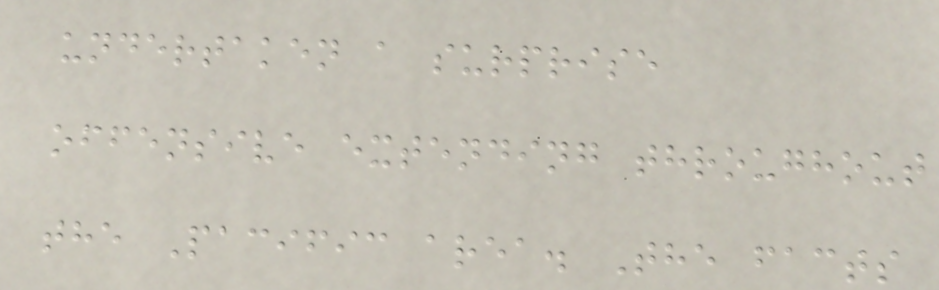undertaken a surprise
offensive extending throughout
the Pacific area. The facts
